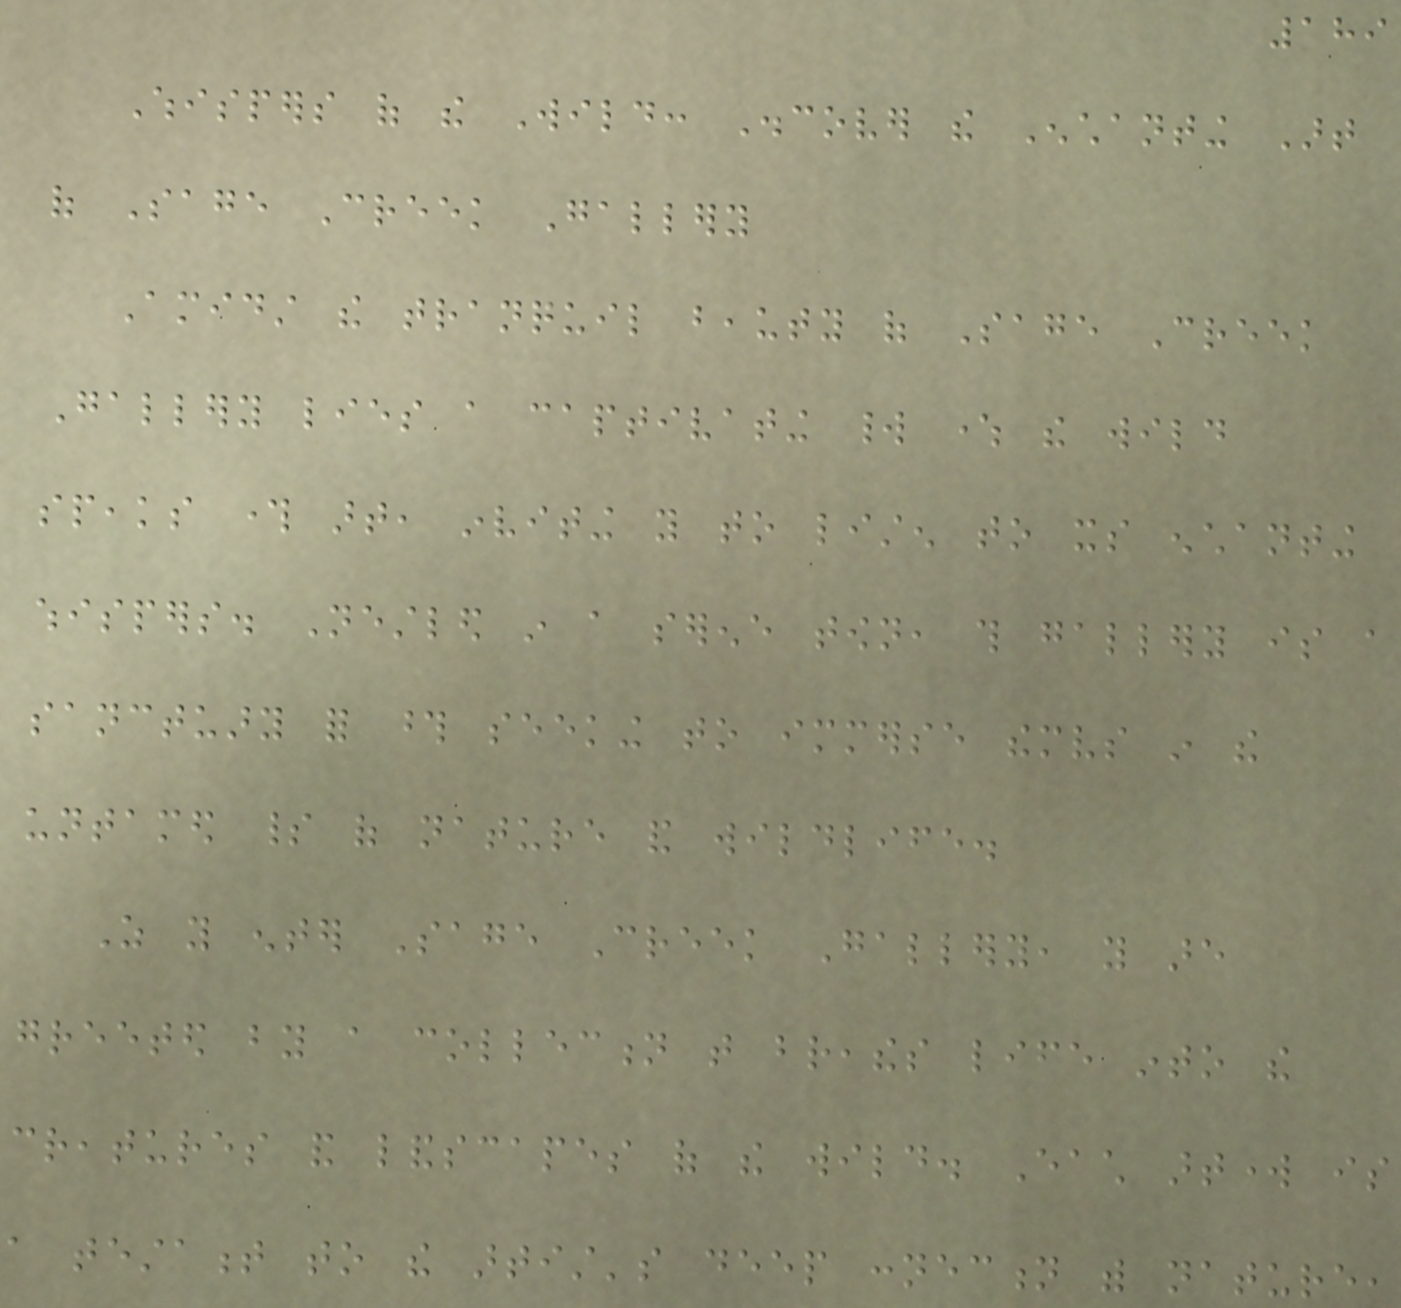189
Whispers of the Wild: Discover the Enchanting Art
of Sage Creek Gallery
Amidst the tranquil beauty of Sage Creek
Gallery lies a captivating world where the wild
speaks through art, inviting you to listen to its enchanting
whispers. Nestled in a serene town, this gallery is a
sanctuary for those seeking to immerse themselves in the
untamed spirit of nature and wildlife.
As you enter Sage Creek Gallery, you are
greeted by a collection that breathes life into the
creatures and landscapes of the wild. Each artwork is
a testament to the artist's deep connection with nature,
